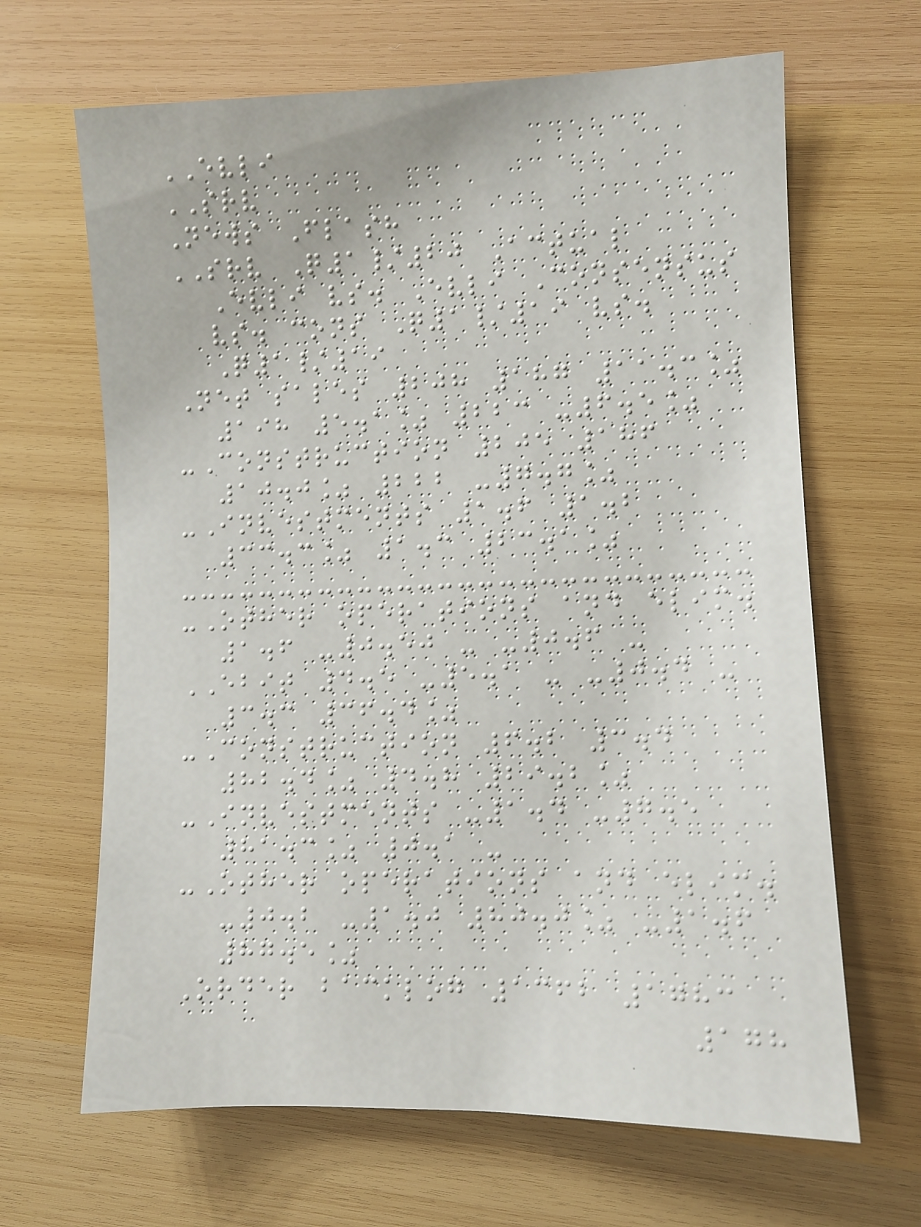EVLI
SRV
News Flash
SRV Q1/20 Actual
Evli vs. Evli Consensus
vs. cons Q1/19 vs.
Q1/19
Net sales 208 187 11.3%
198 5.1% 223 -6.5%
-Construction 205 186
10.0% 222 -7.7%
-Investments 1.6 1.2
33.3% 1.3 23.1%
-Other operations and elim.
1.6 -0.50 - -0.6 -
EBIT 4.5 -5.1 - -0.4 -
3.3 36.4%
-Construction 6.2 3.4
82.4% 4.8 29.2%
-Investments -1.4 -7.5
81.3% 0.1 -
-Other operations and elim.
-0.2 -1.0 80.0% -1.6
87.5%
Order backlog 1362 1783
178
